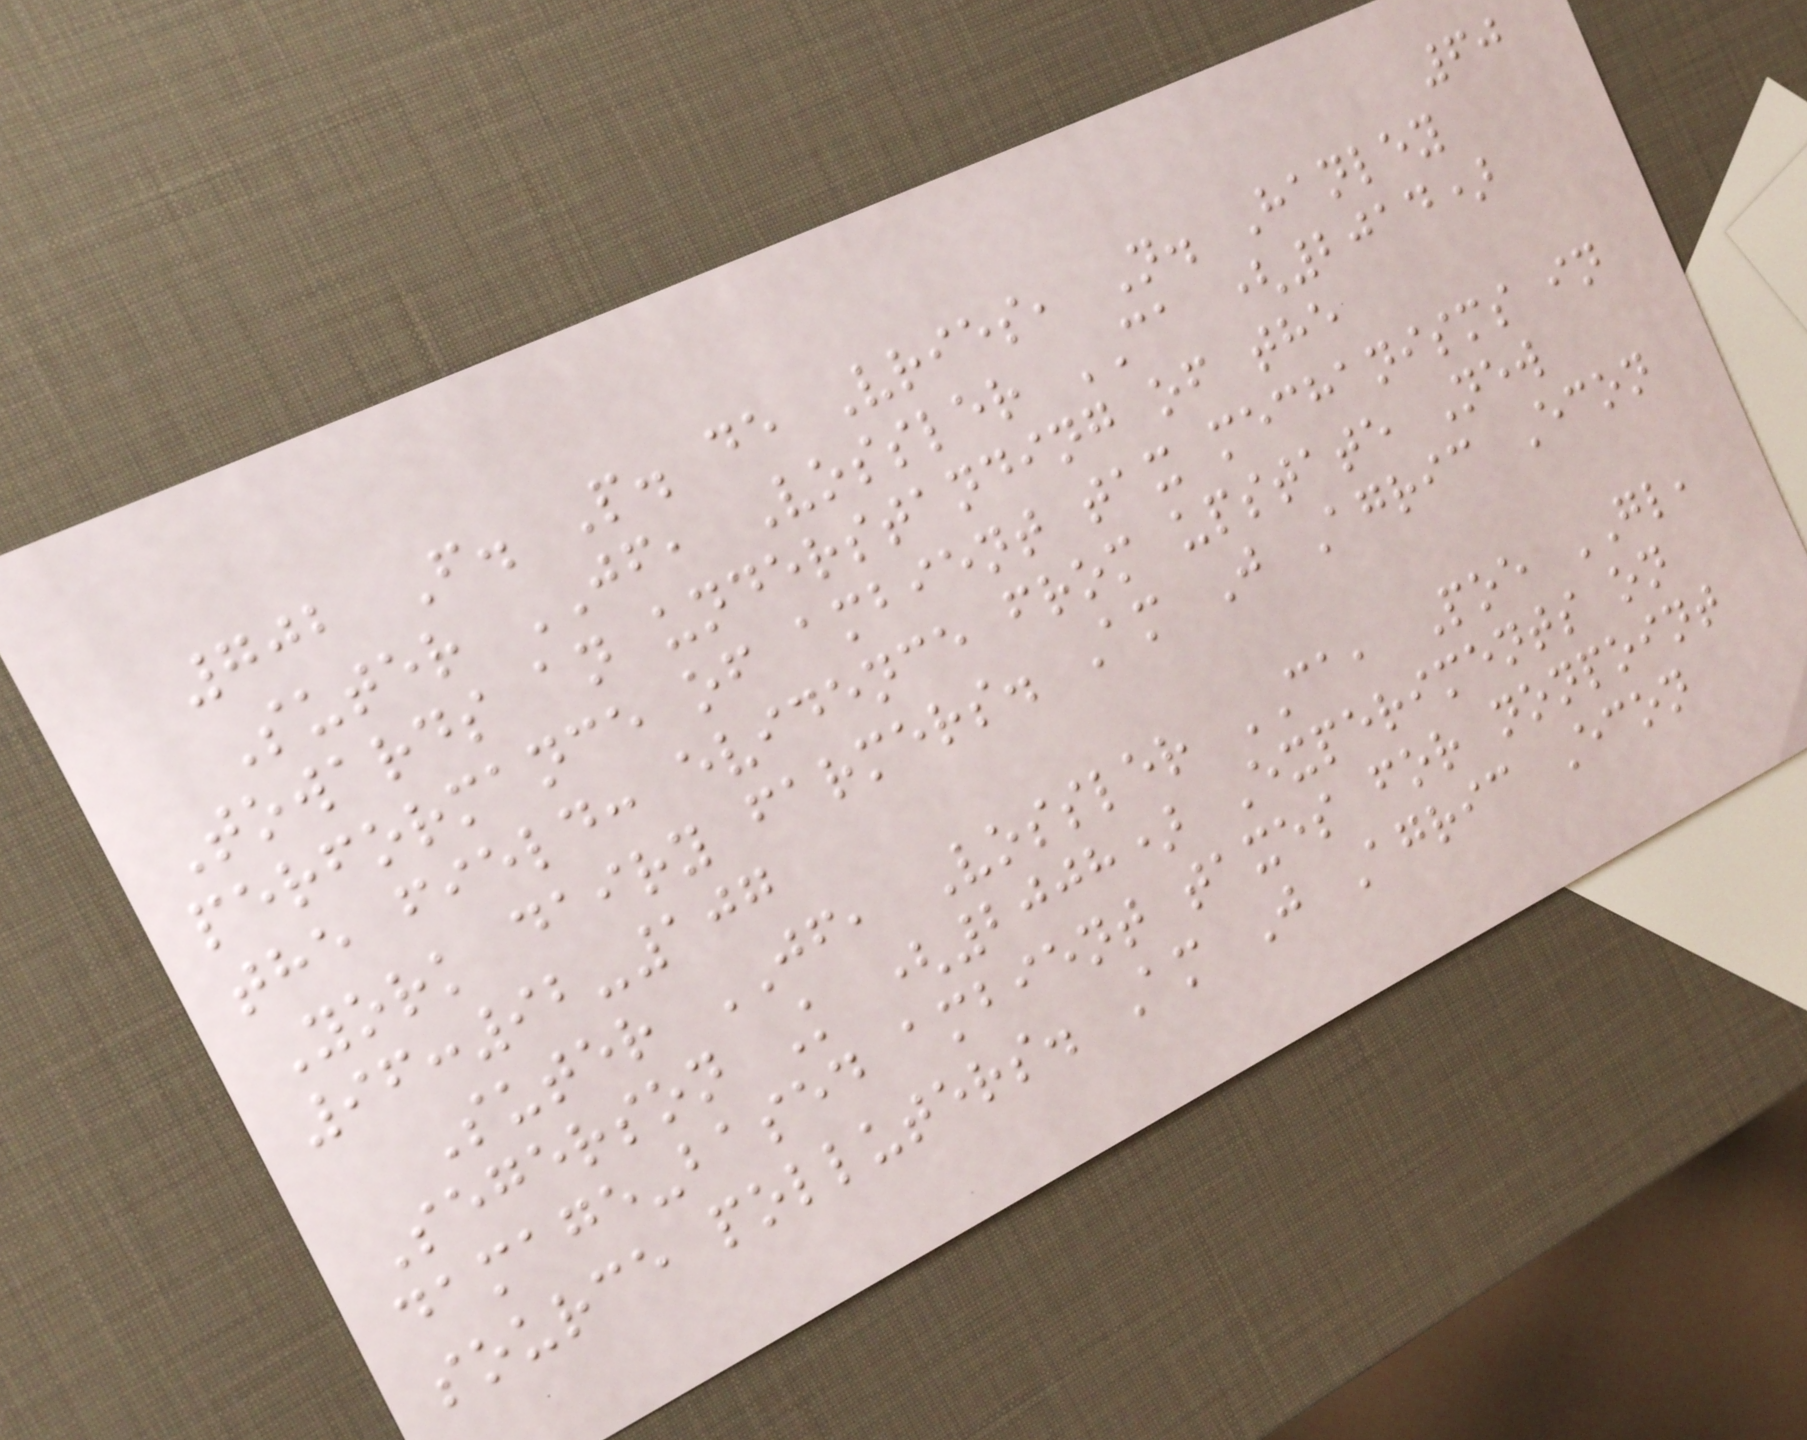60
702 F. P. de Vries, N. Hanley
Suter JF, Vossler CA (2014)
Towards an understanding of the
performance of ambient tax mechanisms in
the field: evidence from upstate New
York dairy farmers. Am J Agric Econ
96:92-107
Suter JF, Vossler CA, Poe GL,
Segerson K (2008) Experiments on
damage-based ambient taxes for nonpoint
source polluters. Am J Agric Econ
